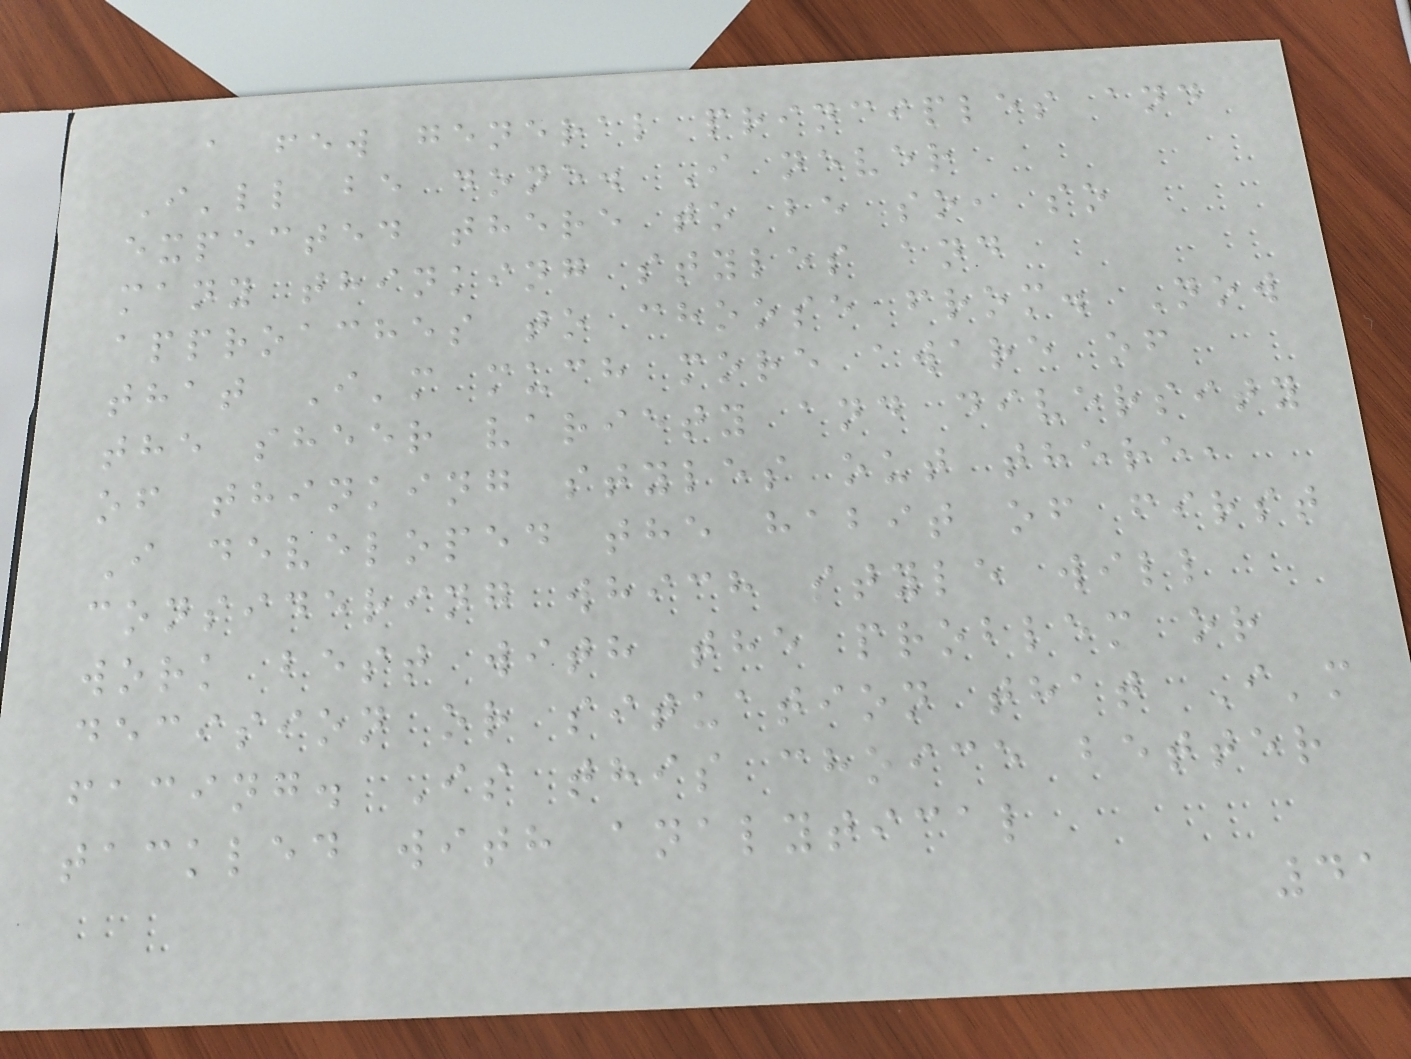a few general principles and
I'll be done. I never
expected there to be so, so
many thinking styles and
approaches to choose from. Now
that I'm much more aware of
the sheer variety and diversity
of thinking styles out there,
I developed the habit of first
considering which style will
work best with the problem or
decision or situation that I'm
facing. Is this choice better
tackled with analytical
41
